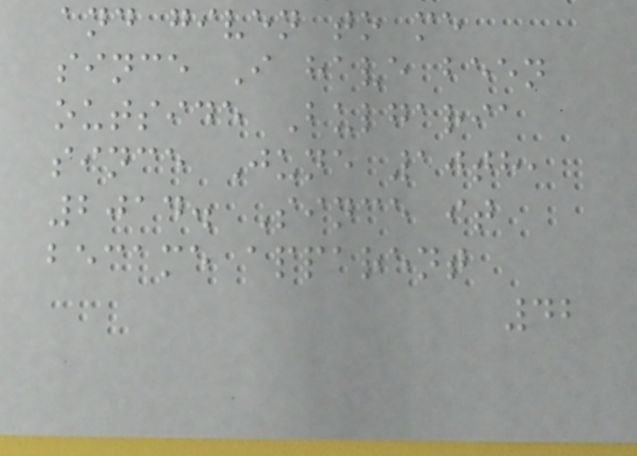and given to me
since I have been
outside Bulgaria
since June 10th,
2014. Since it
became apparent
42
